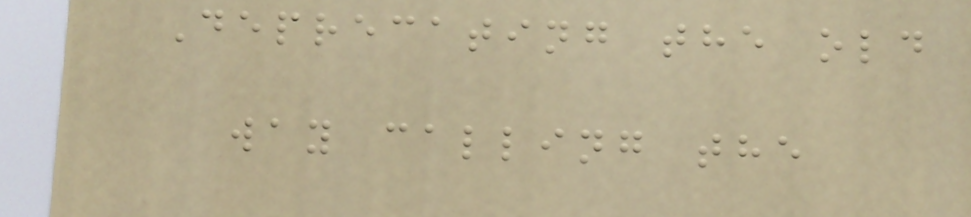Deprecating the old
way calling the
